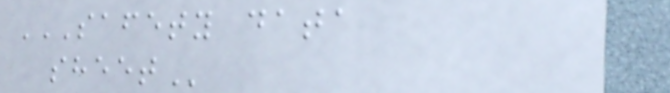SAFETY DATA
SHEET
